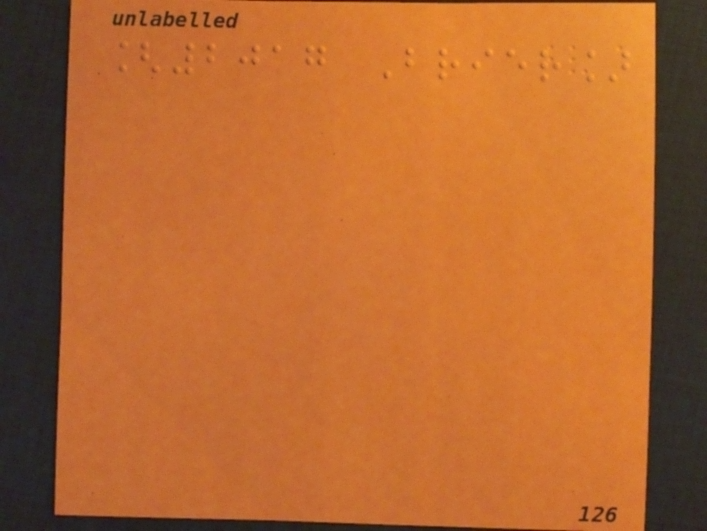[2017 Brier]
